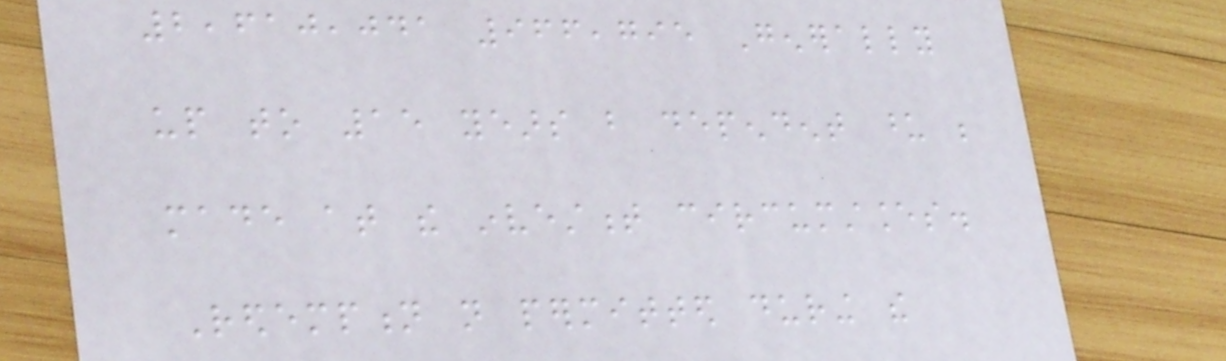2,610,041 966,795 Generally
up to 15 years but dependent upon be
made at the investment circumstances.
Redemption not permitted during the
